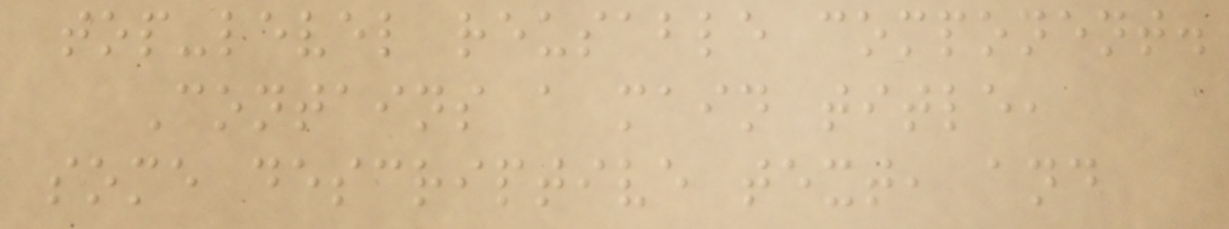top-level reusable component.
Contains a main title,
some descriptive text, and
